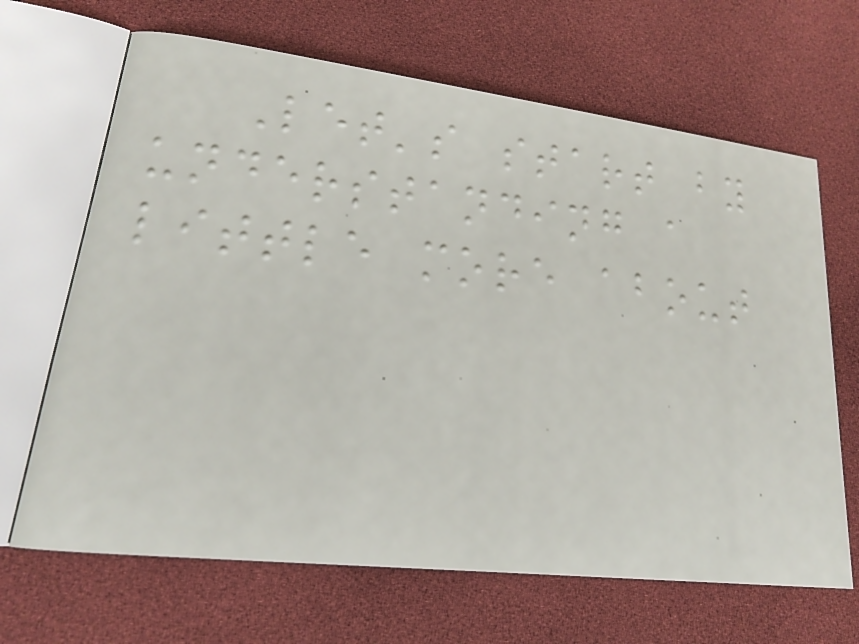Let's start by
understanding a
little more about
